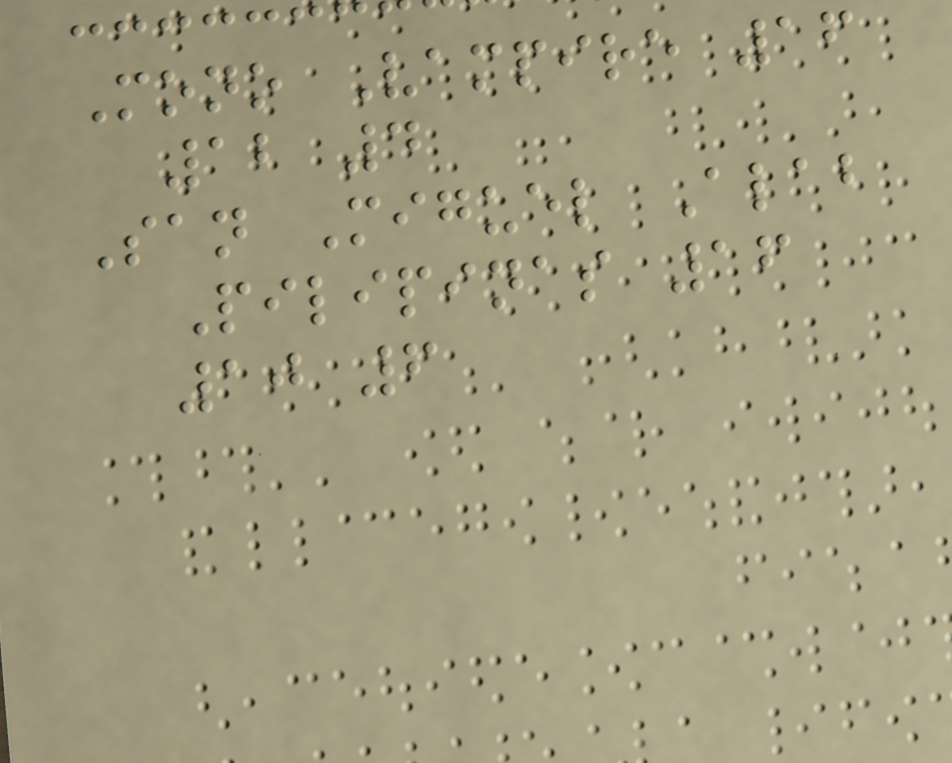Mono Vampire 16
12 4
San Miguel Alab
Pilipinas 16
10 6
